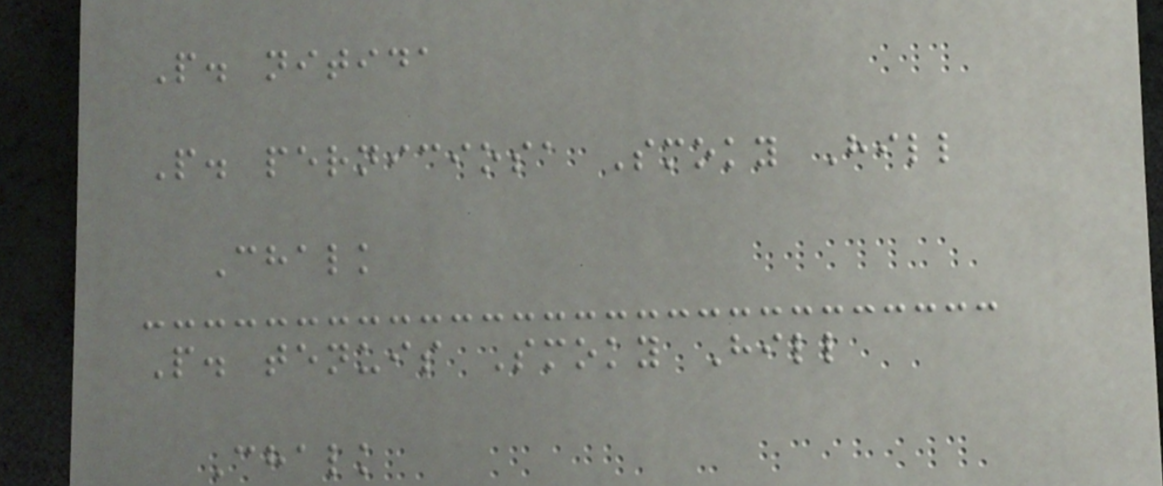P. nitida
P. perniciosa Smoky Hill
Chalk
P. tenuis Smoky Hill
Chalk
